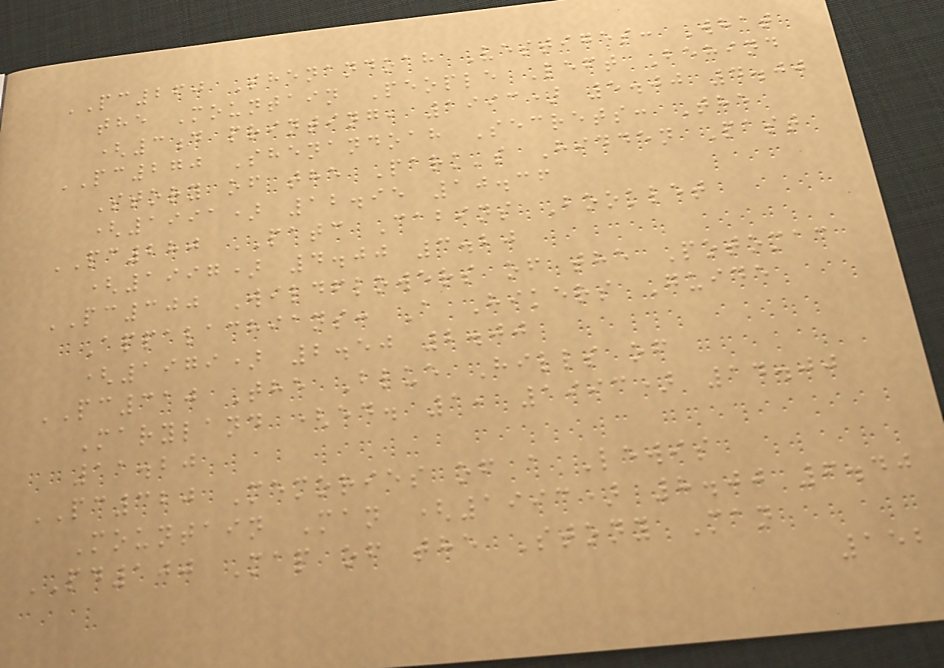PC260 Shenandoah Vestiges: What
the Mountain People Left Behind
(3d printing, 1993) 5.00 4.00
PC270 Shenandoah Secrets: The
Story of the Park's Hidden Past
(1991) 12.95 10.36
PC280 PATC Cabins Booklet
(1997) 4.00 3.20
PC300 Wildflowers of the Potomac
Appalachians: A Hikers Guide
(1979) 2.50 2.00
PC310 The Blue Hills of
Maryland (ed. 1, 1993) 14.00
11.20
PC320 Memories of a Lewis
Mountain Man (1993) 8.00 6.40
PD100 Map of the Stony Man
152
